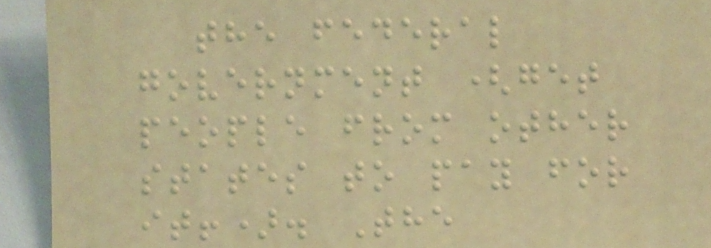the federal
government (get
people from other
states to pay for
it!). The
